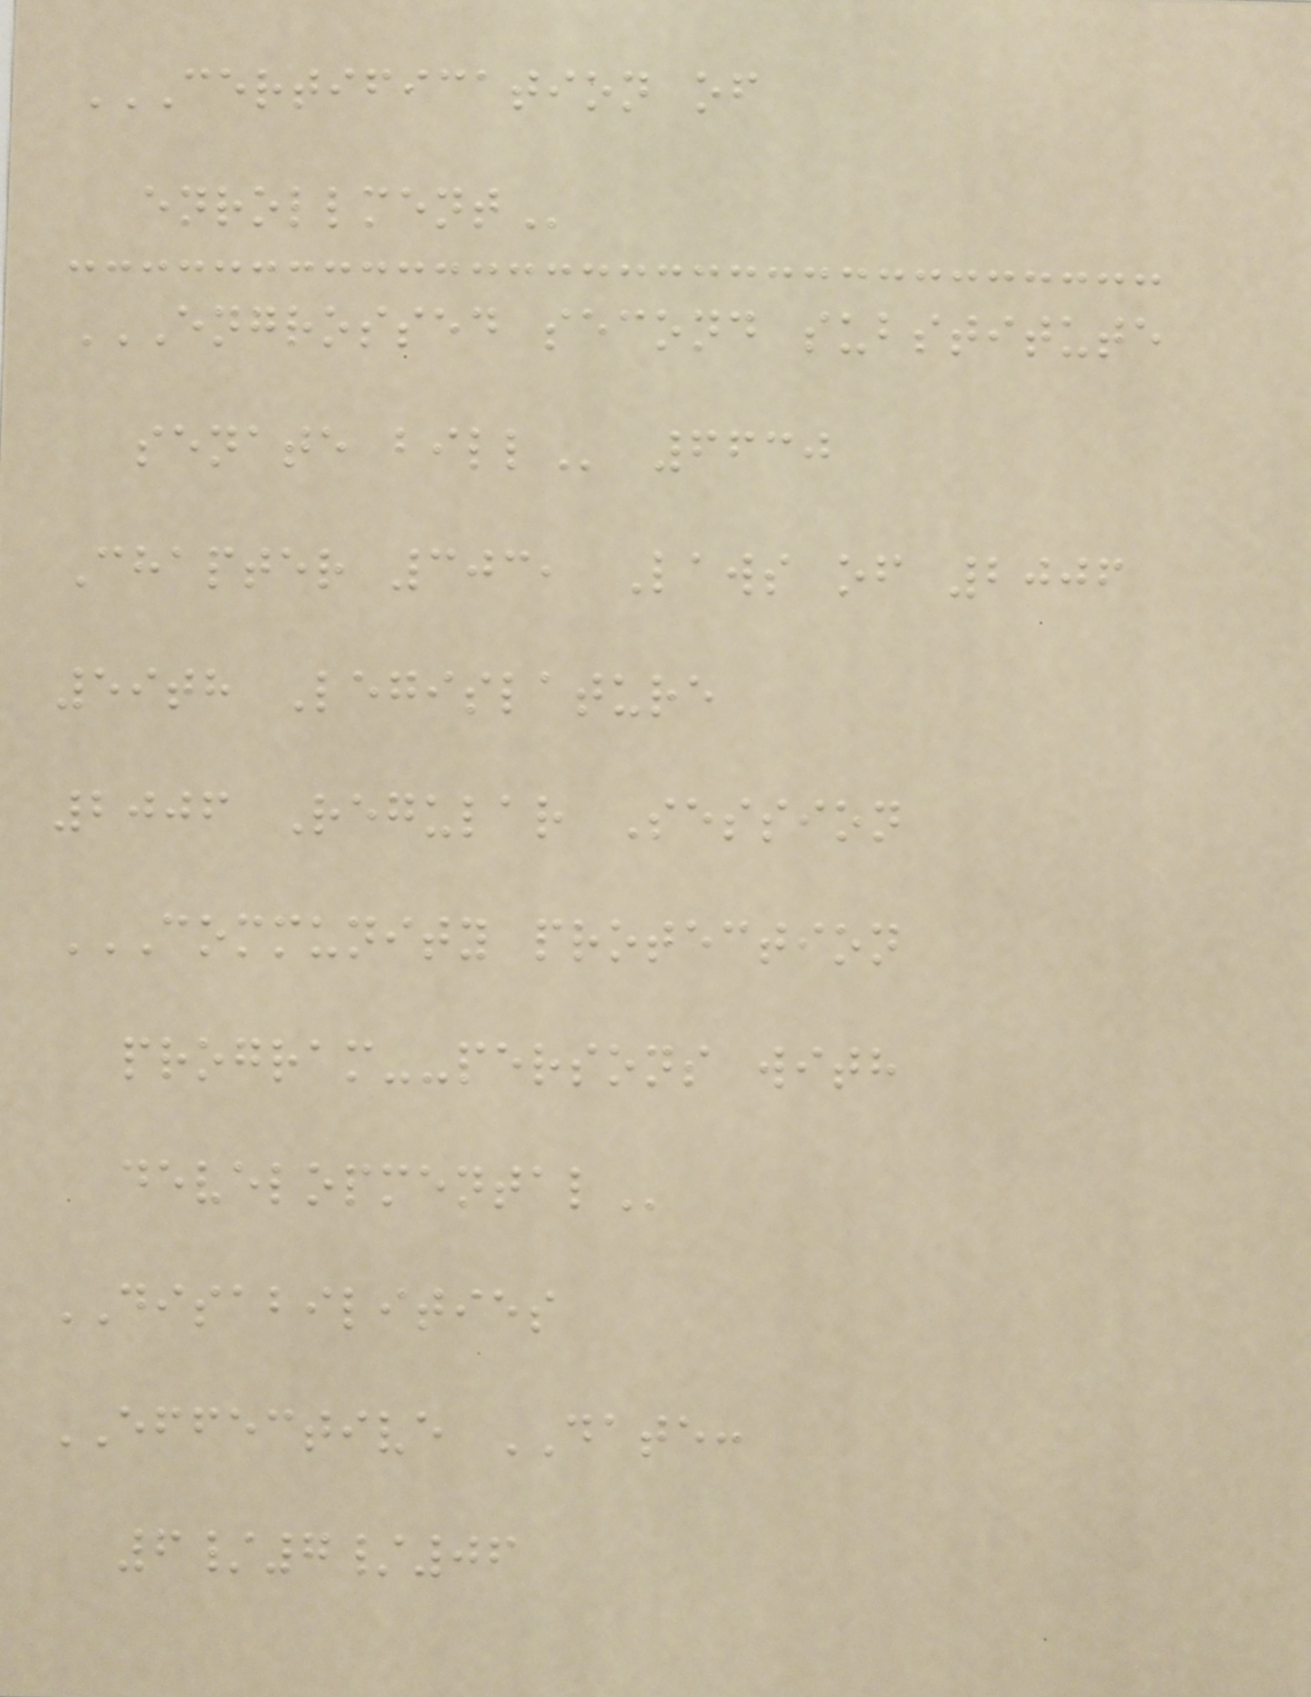CERTIFICATION OF
ENROLLMENT
ENGROSSED SECOND SUBSTITUTE
SENATE BILL 6630
Chapter 303, Laws of 2006
59th Legislature
2006 Regular Session
COMMUNITY PROTECTION
PROGRAM--PERSONS WITH
DEVELOPMENTAL
DISABILITIES
EFFECTIVE DATE:
6/7/06
